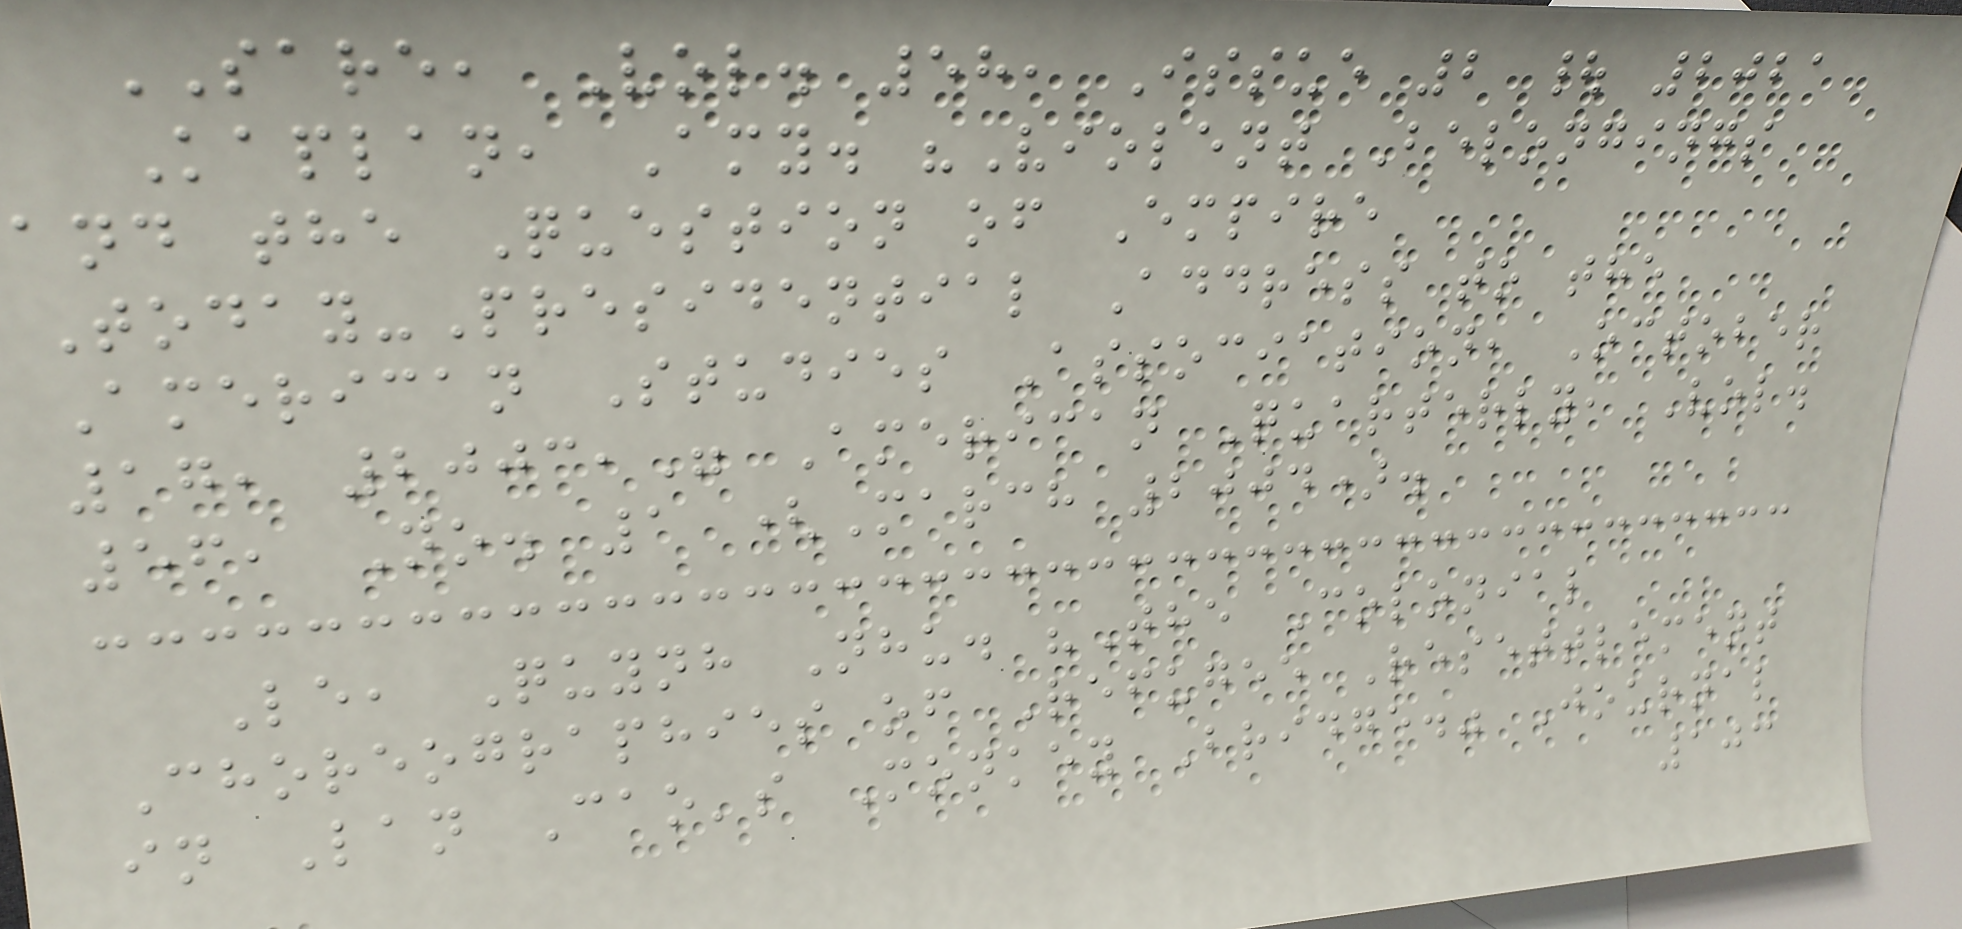SARE, Vol. 58, Issue 2 | 2021
Kaplan, Amy. "Violent Belongings
and the Question of Empire
Today-Presidential Address to the
American Studies Association, October
17, 2003," American Quarterly, Vol.
56, No. 1 (March 2004).
Le, Quynh Nhu. "The Colonial
Choreographies of Refugee Resettlement
in Lan Cao's Monkey Bridge." Journal
103
